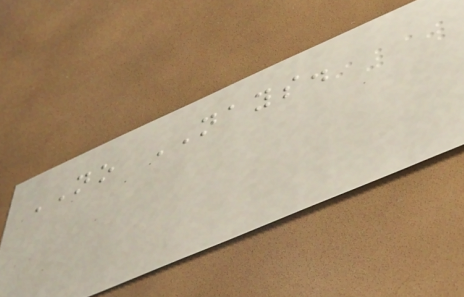NO NAYS.
